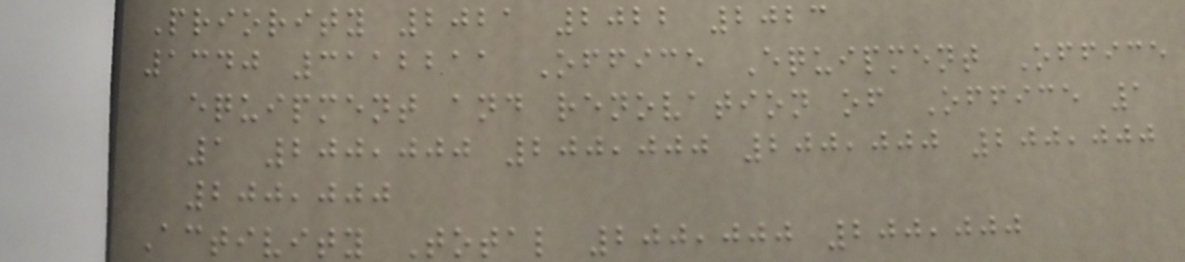Priority 2021 2022 2023
1340 3112211 Office Equipment Office
equipment and renovation of Office 1
1 200,000 200,000 200,000 200,000
200,000
Activity Total 200,000 200,000
